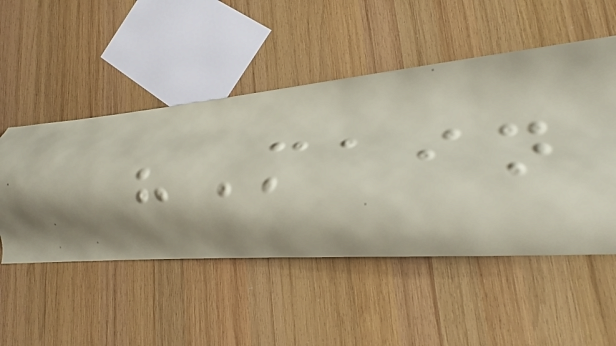"Main
